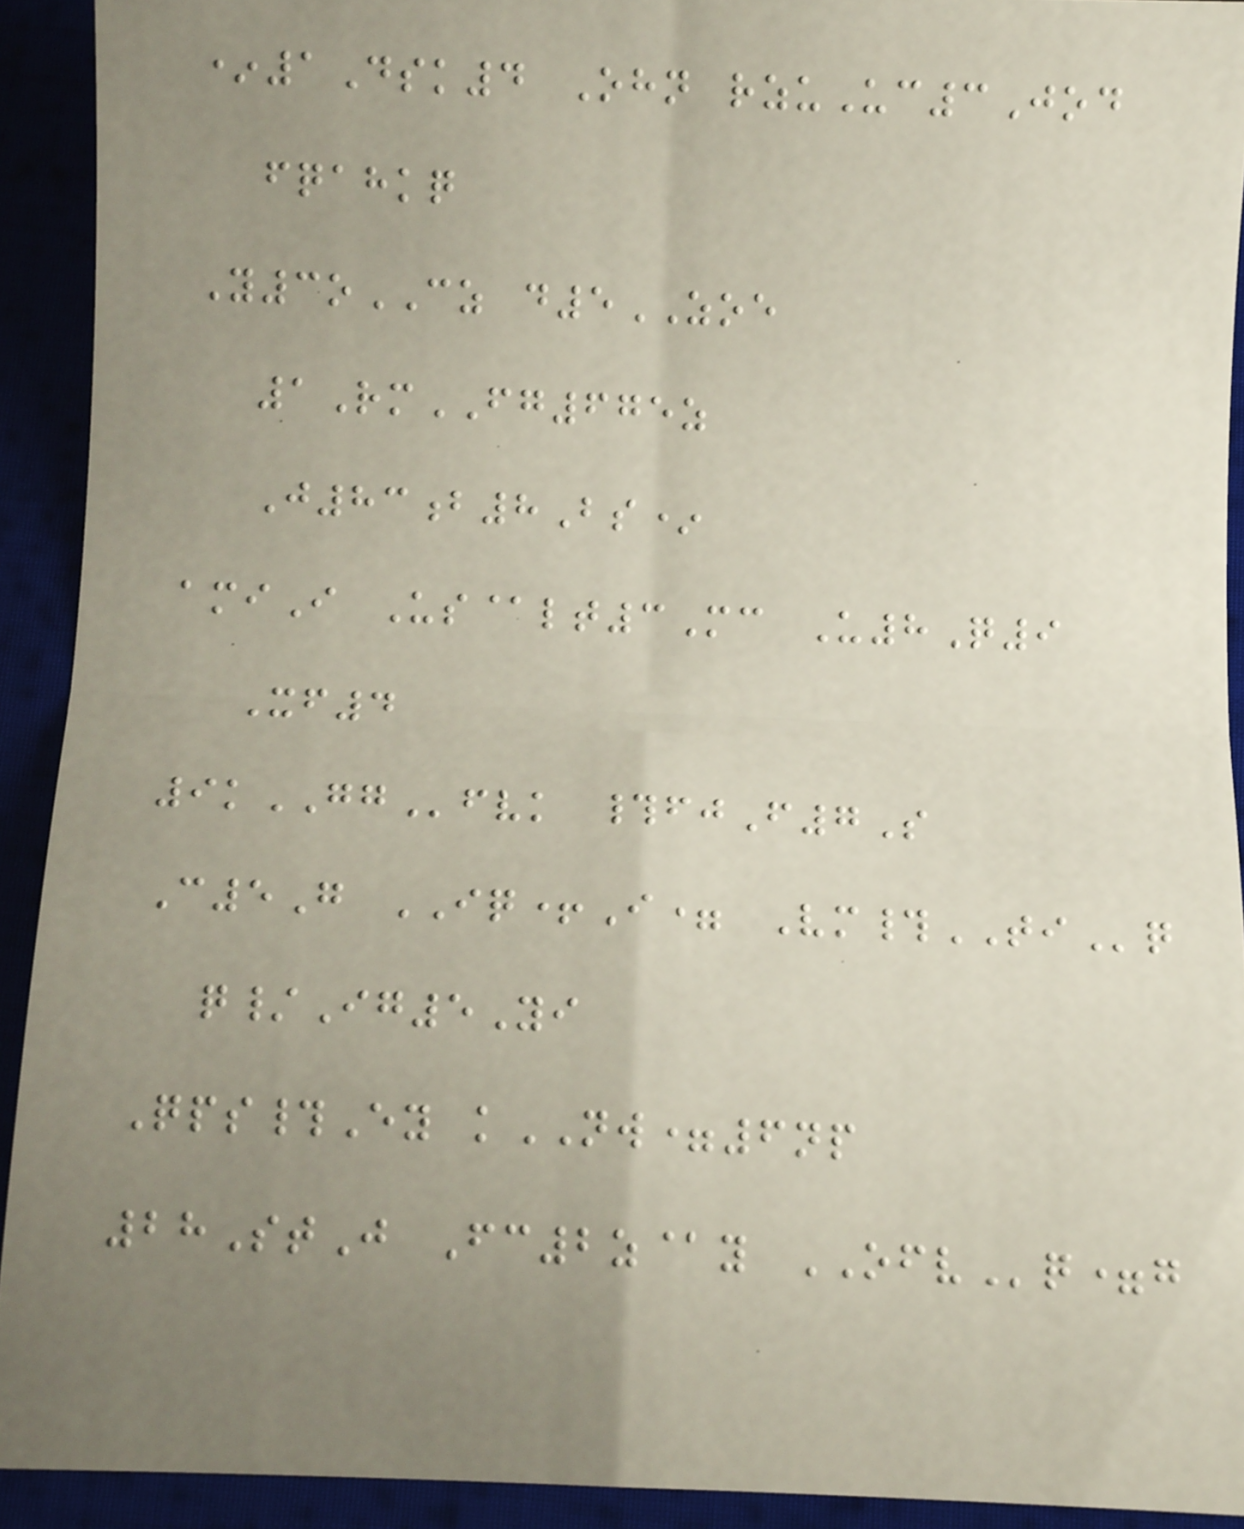*1Dsk4 Ohn rzuUc3Jod
fqahkq
Y3oCZ d5ZOE
1RmFG675z
J83b8Bs*
amiI Us@lt3Mc U8Q9
Xf4
9kGGfvk #fjF7S
C5G IQ+I= Vm#TIq
q/Ig5Yi
Qps#Ey kNW=6np
28StJ Fc2z@y OFVq=g
